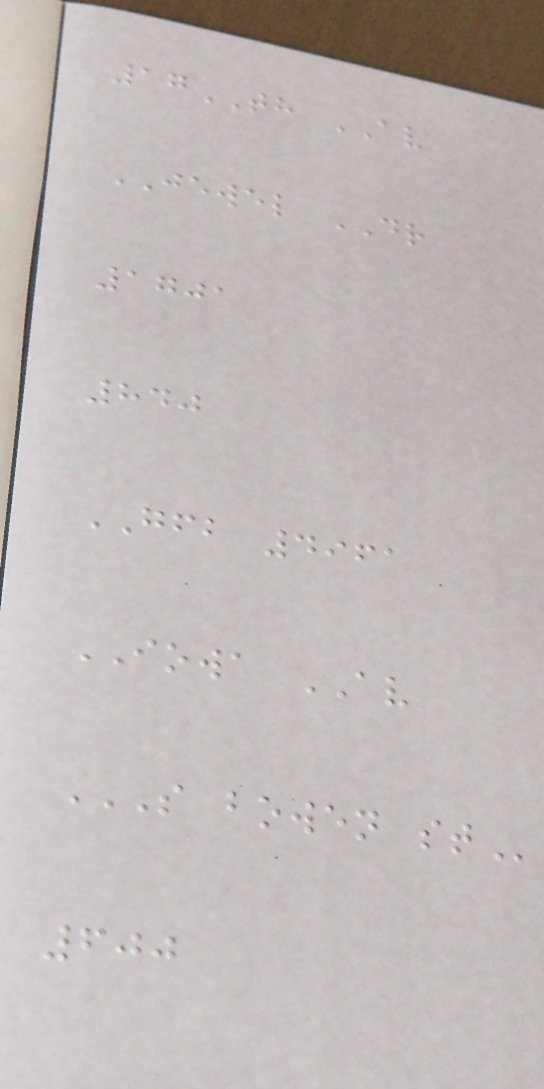17TH AV
JEWEL DR
1701
840
GFB 4961
IOWA AV
S BOWEN ST
600
